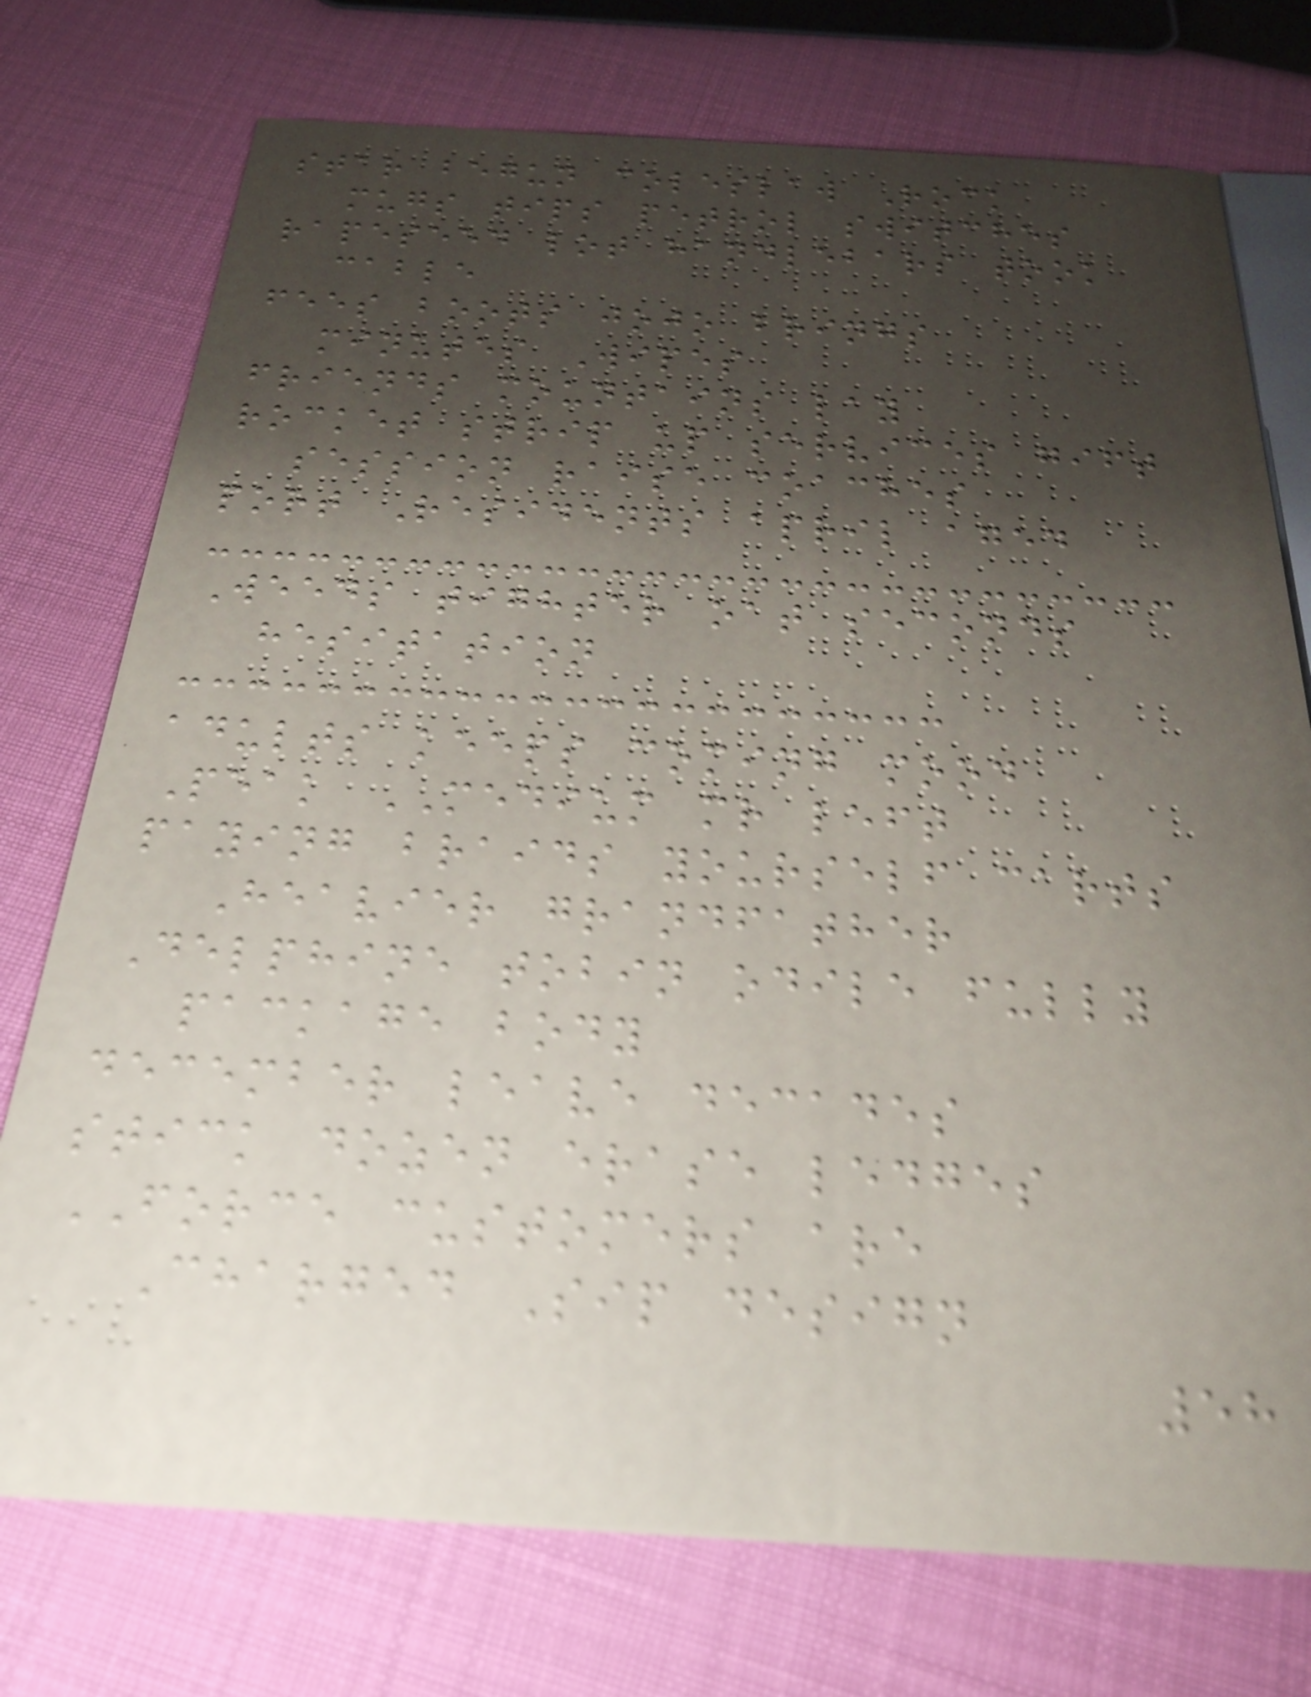star begun coleslaw Rock
mugs tips petrol switches
rapeseed lot handlebars took
cable
fees boots jojo brings
minutes Wipes
friends mountains lay
rocket strip up services gift
session raise coaches
port Residents april aged
Weeds tighter oat seconds
hesitation
adults keeps coming mood
Peak MEDIUM mr left
paying braids yourself carts
Heavier grandfather
Delphine tobin odile fully
package body
december leave decades
stick dozen erase ledges
FORCE customers are
Charged Sip design
58
